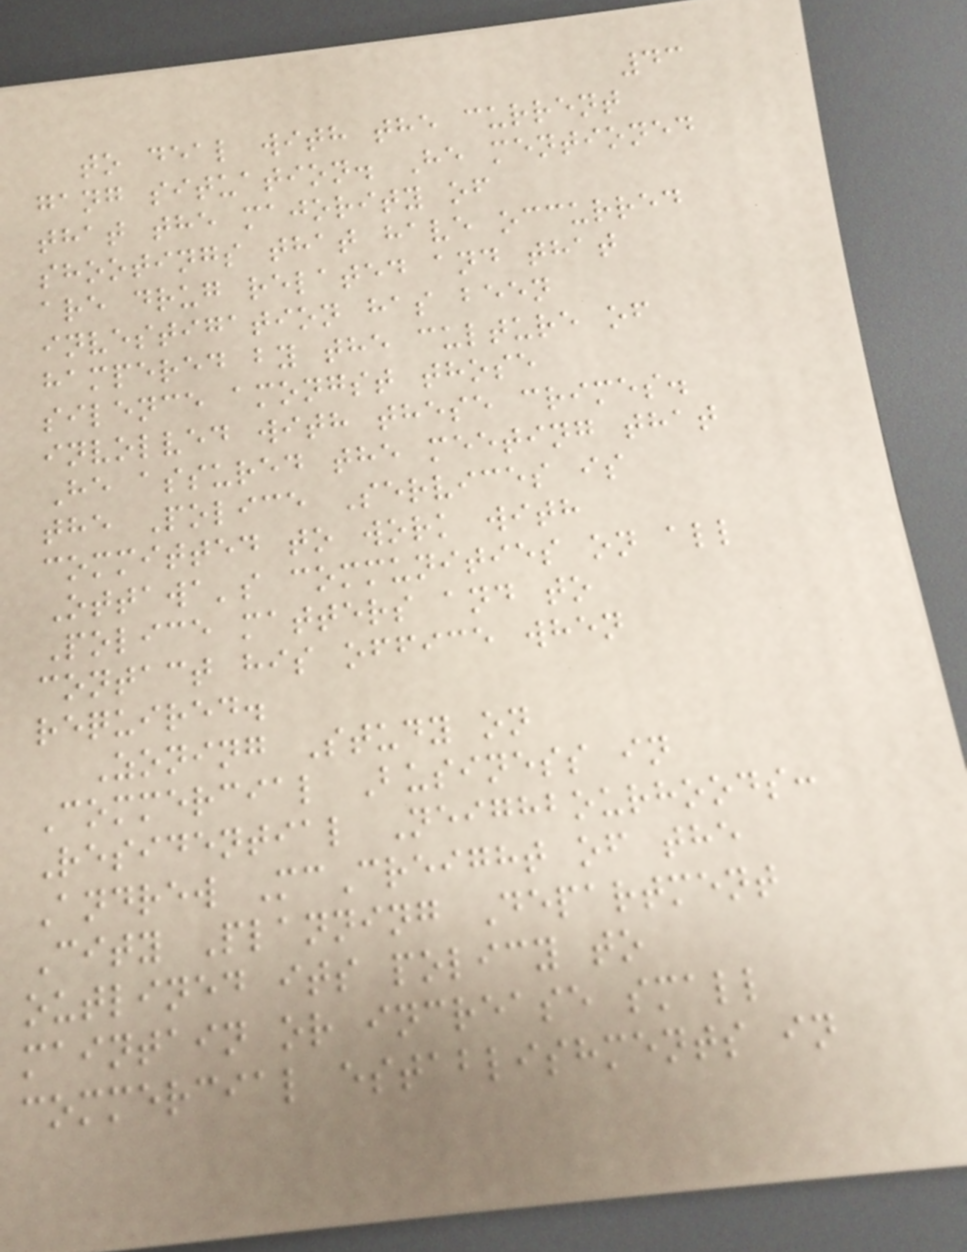43
to deal with the current
gang situation. He mentioned
that the majority of
shootings that have occurred
are drug related and that
investigation has been
hampered by the culture of
silence amongst those
involved with these crimes.
He assured the meeting that
the Police Services is
committed to work with
Ottawa's communities on all
Police matters and to
contact his office when
required.
Zoning Study on
Commercial Business in
Residential Neighbourhoods:
Andrew McCreight of the
City Planning Department
outlined its policy to
maintain or increase small
commercial establishments in
